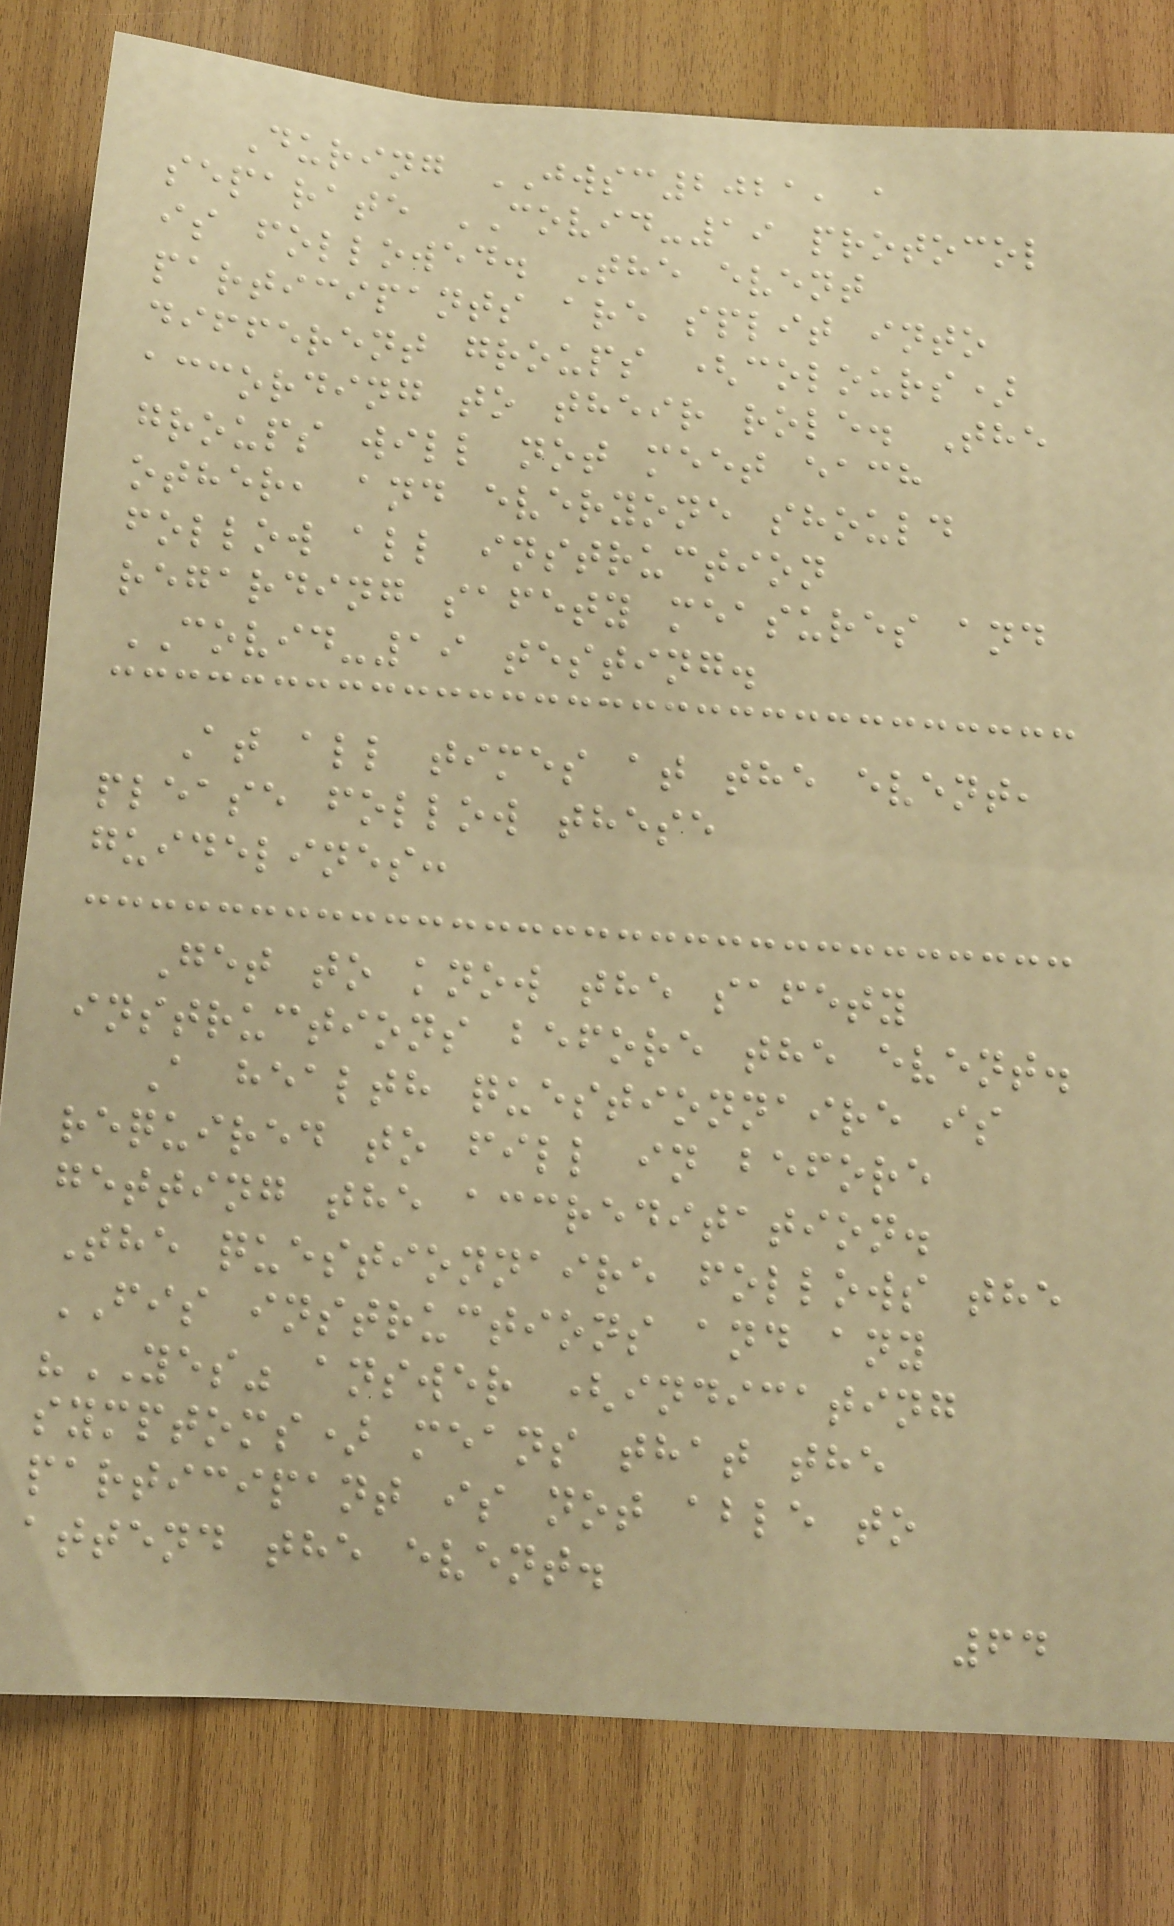During JWSC2021, a
separate COVID-19 protocol
is followed. The event
participants are split into
different groups (colours)
according to their role. The
groups will not meet each
other, and everyone should
follow all instruction
regarding safety measures and
COVID-19 testing.
At all times at the event,
please follow these
guidelines:
Get to know the safety
instructions before the event.
A health questionnaire is
required to fill in before
getting the accreditation.
The questionnaire follows the
FIS instructions and any
"YES" answer (indicating
symptoms) means that the
participant is not able to
attend the event.
64
